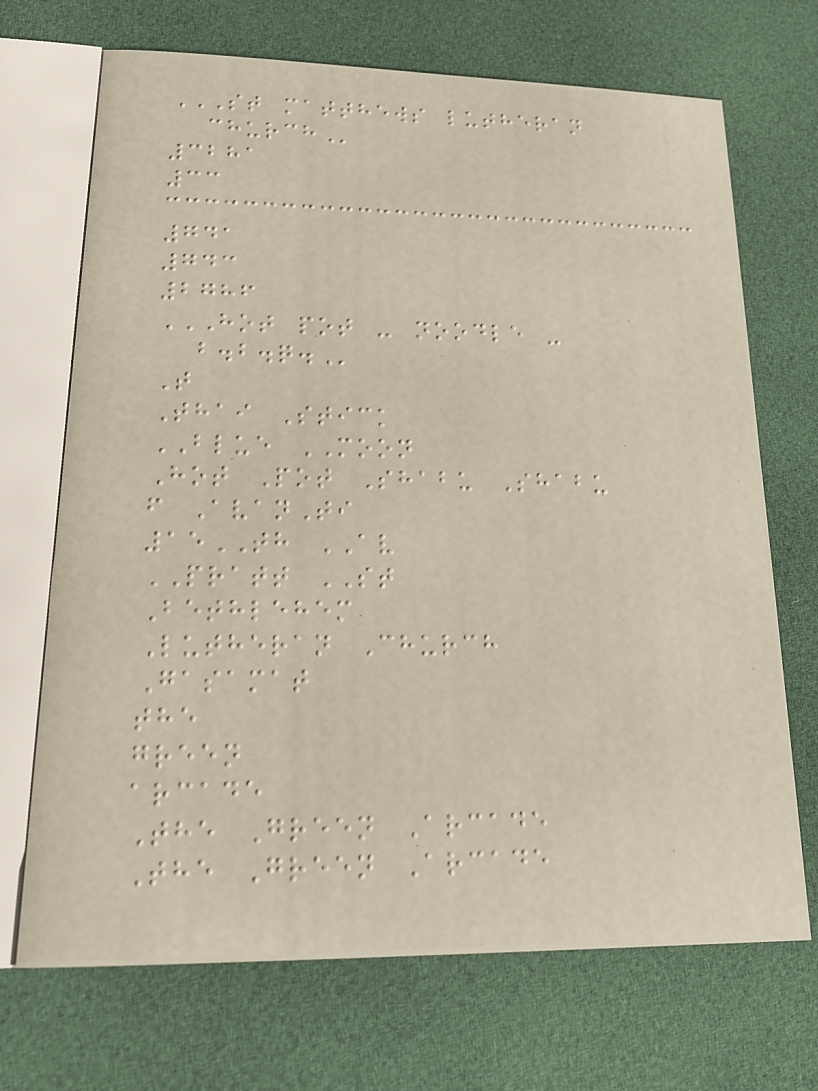ST MATTHEWS LUTHERAN
CHURCH
3281
33
741
743
2786
HOT POT - NOODLE -
B.B.Q.
T
Thai Stick
BLUE MOON
Hot Pot Shabu Shabu
f AvanTi
15TH AV
PRATT ST
Bethlehem
Lutheran Church
Gasamat
the
green
arcade
The Green Arcade
The Green Arcade
